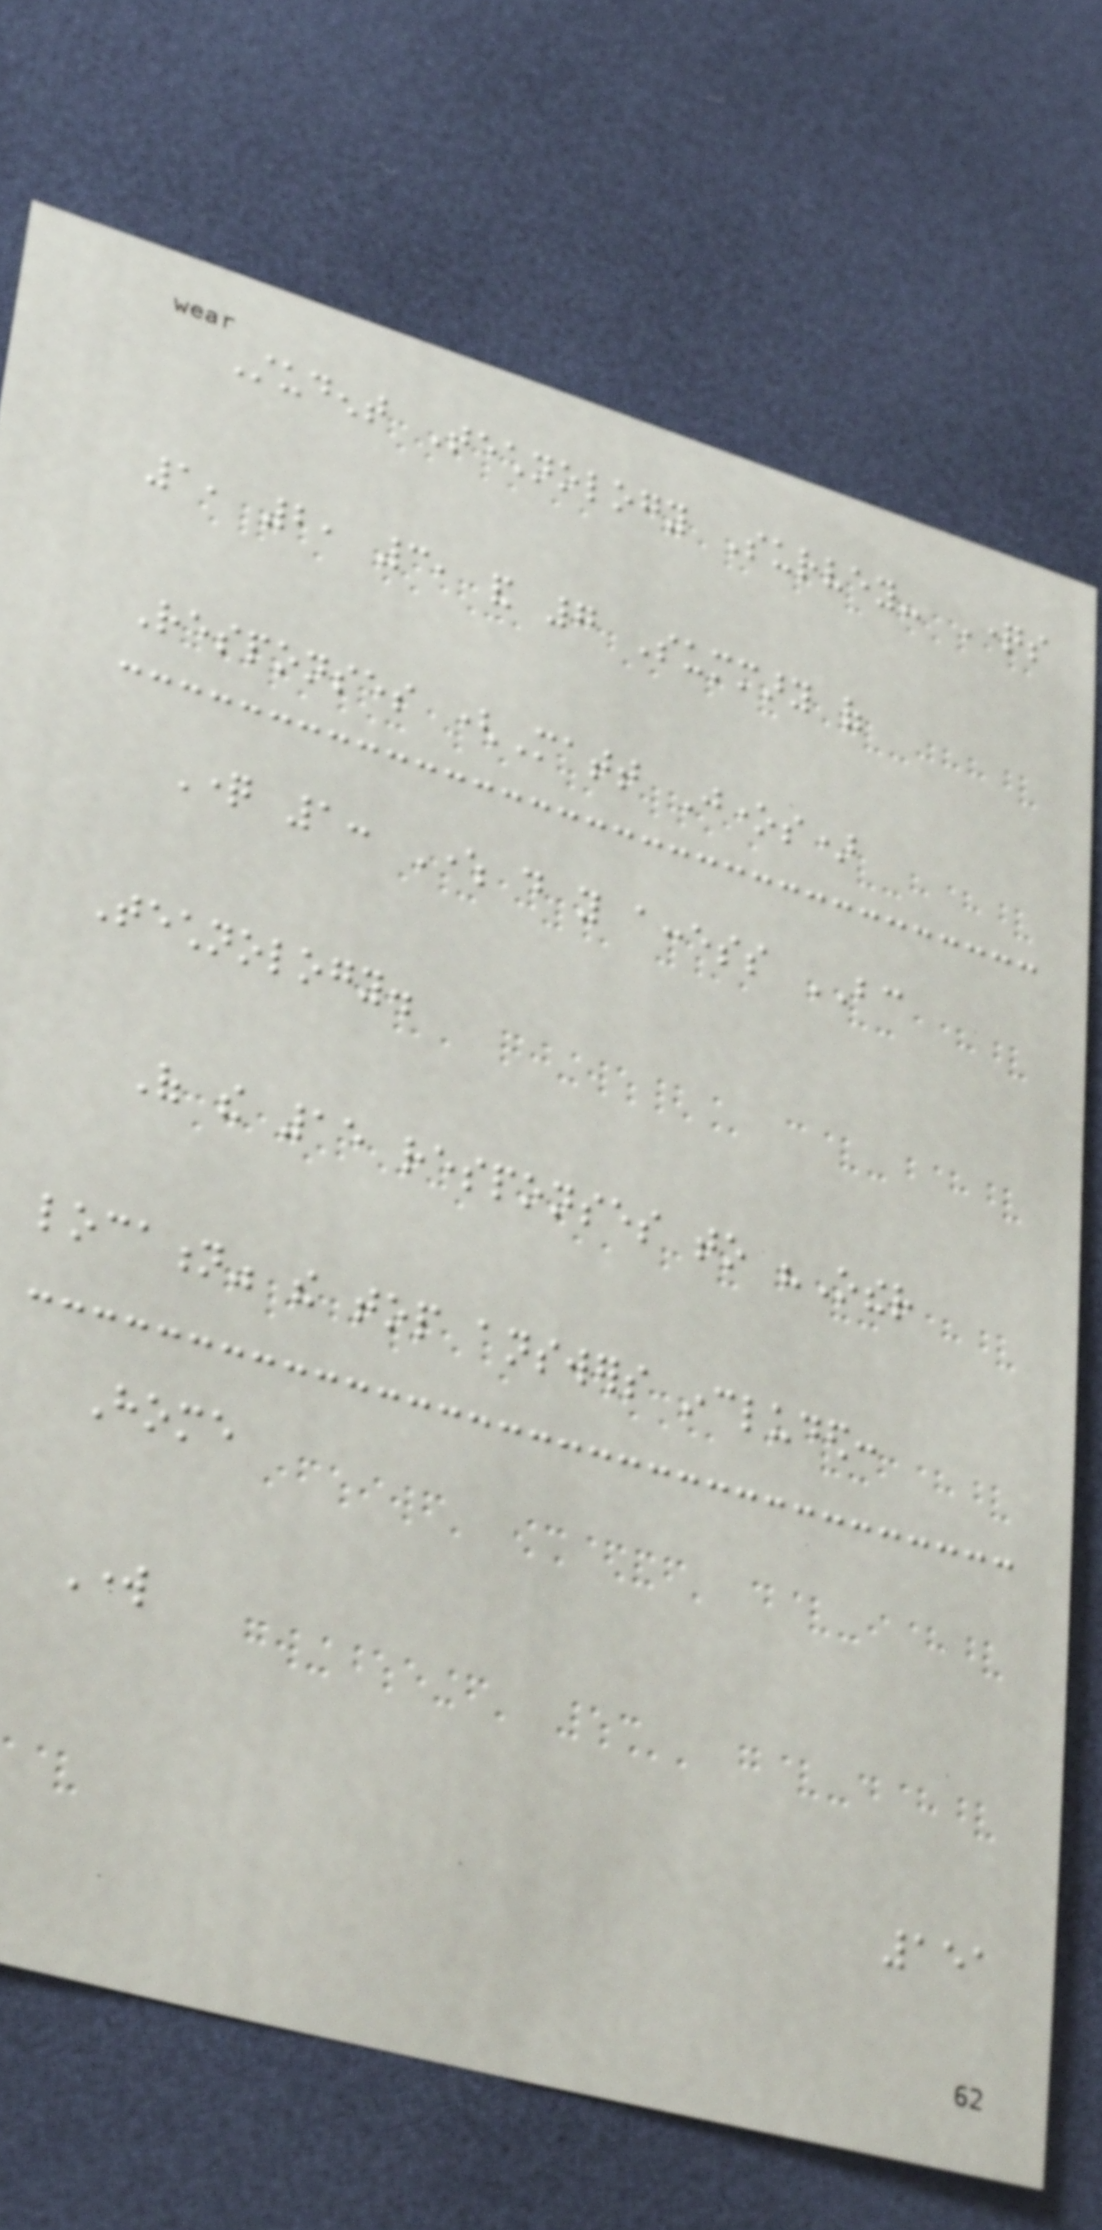Student Technology Survey- Questions
1, 2, 3, and 7 Summary of
Responses (Matt Jones)
Question 1: Where do you access BC
Technology.
Of the 15 responses to "Other
location" the top answers included:
Home
Work
151
